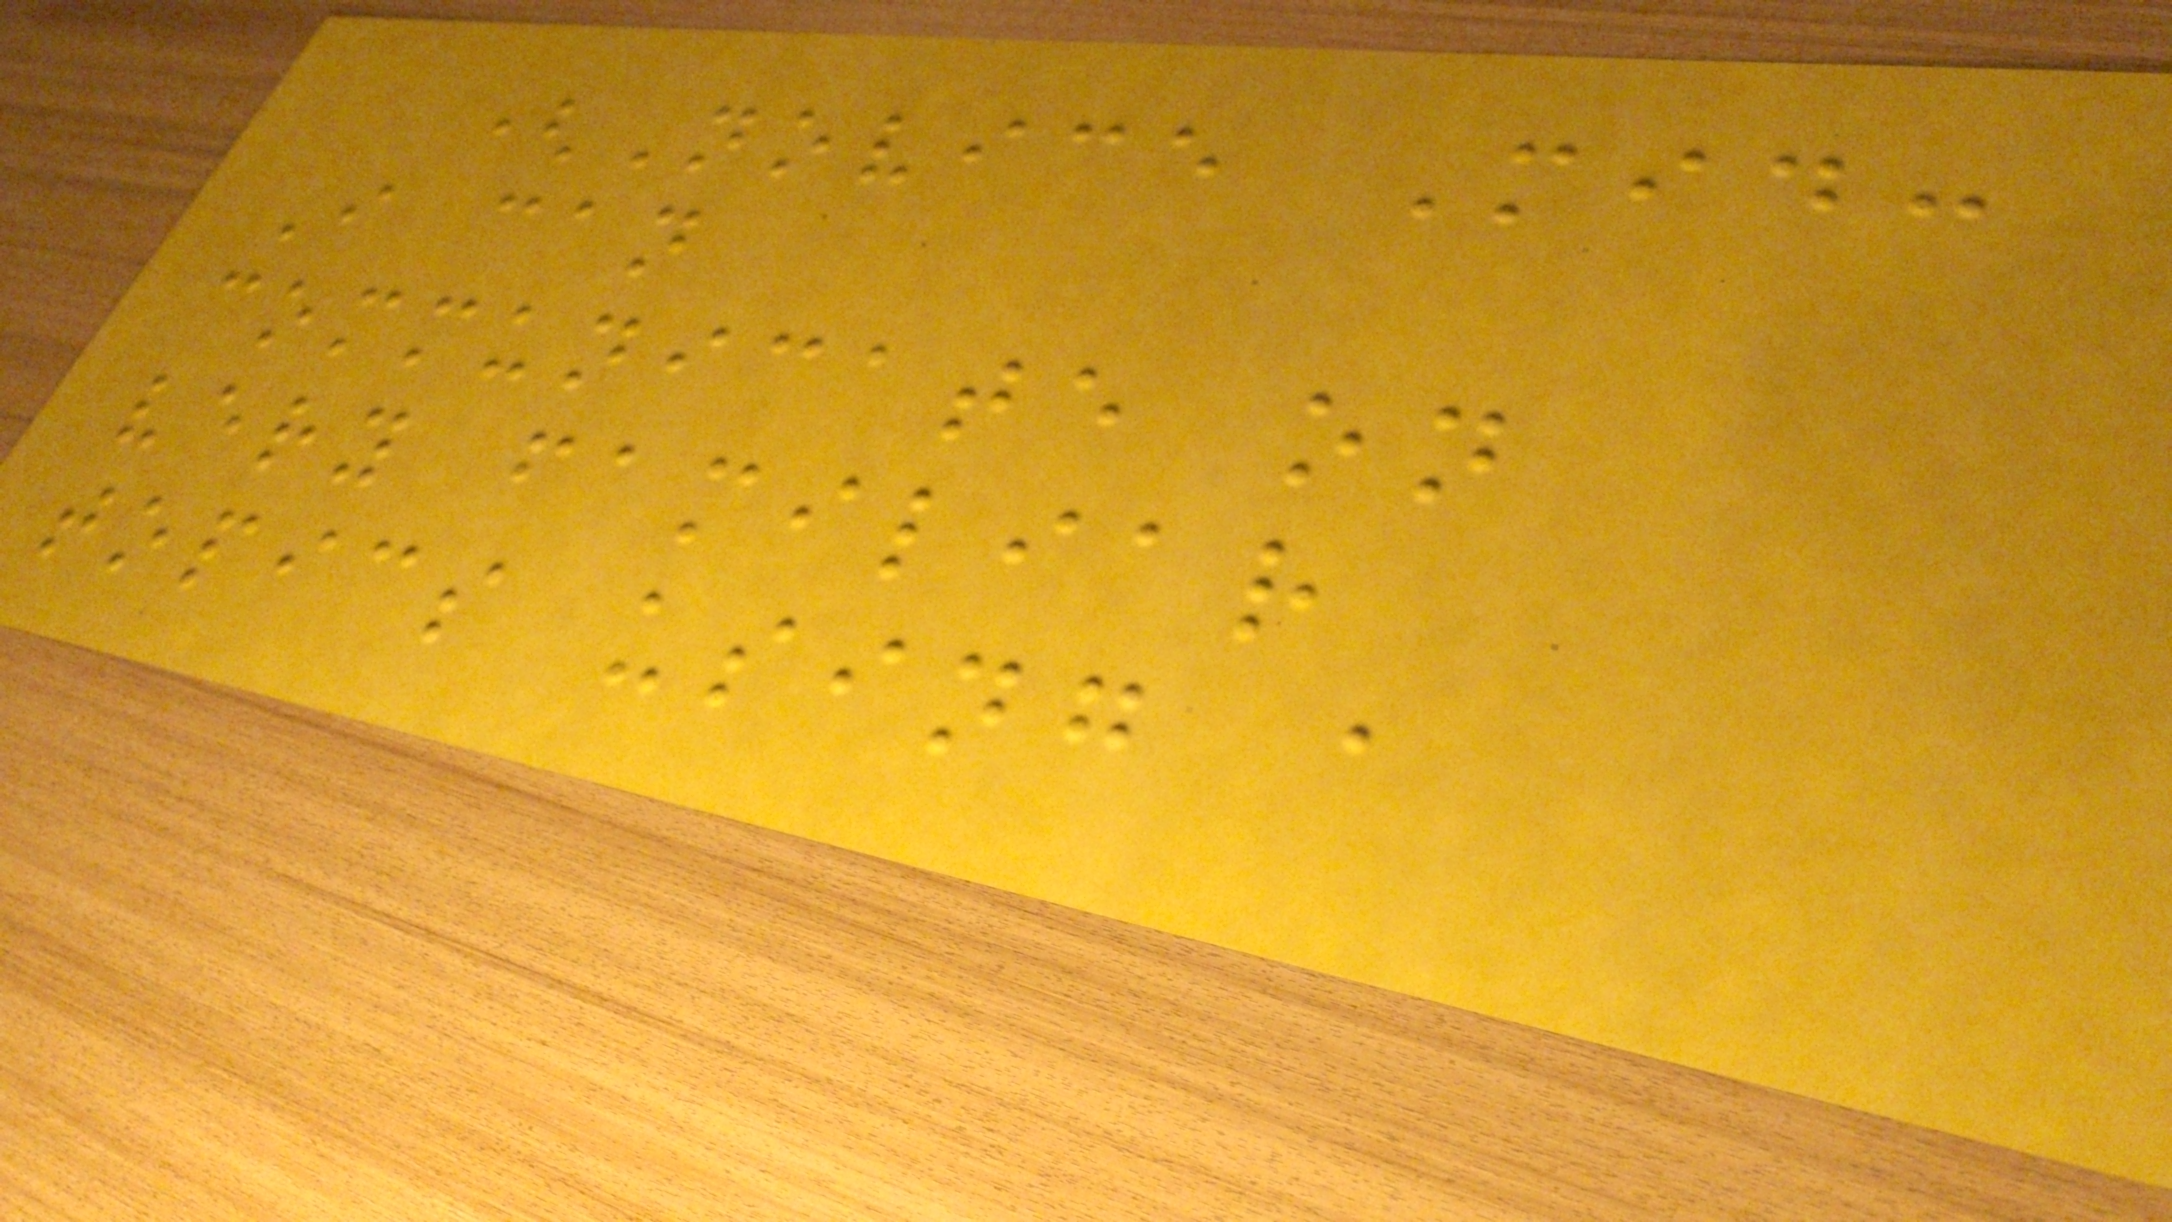(Novice Mid:
I can
communicate on
very familiar
topics using a
